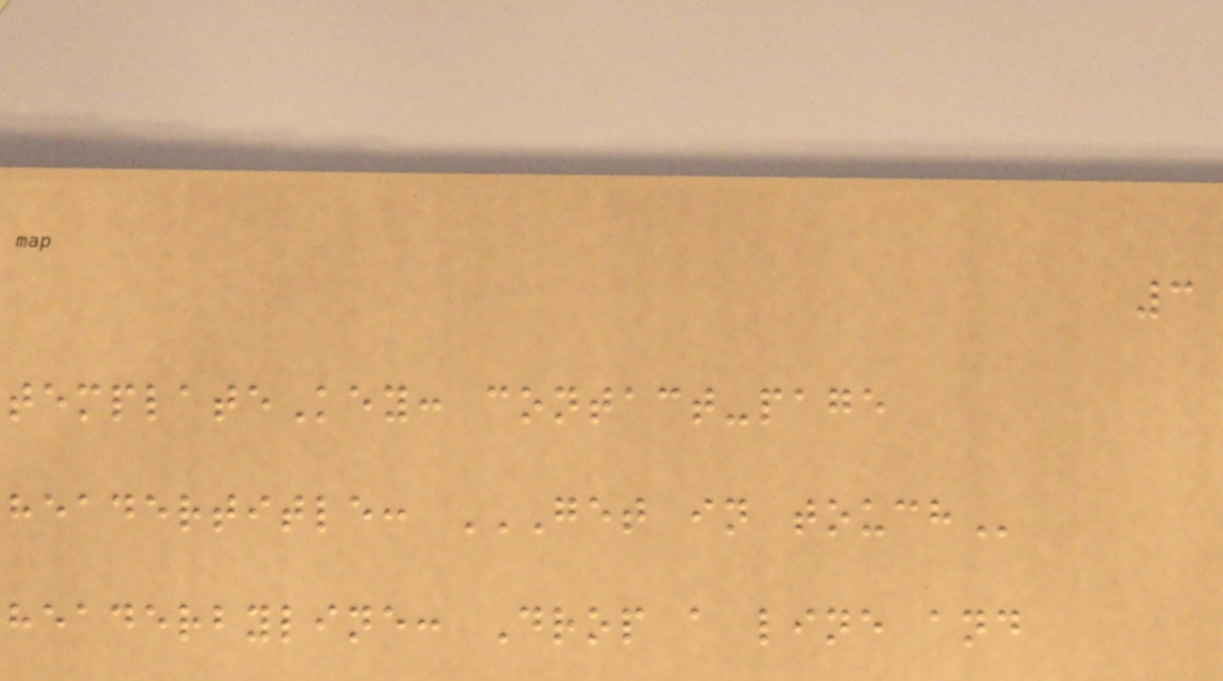3
templateKey: contact-page
headertitle: GET IN TOUCH
headerbyline: Drop a line and
